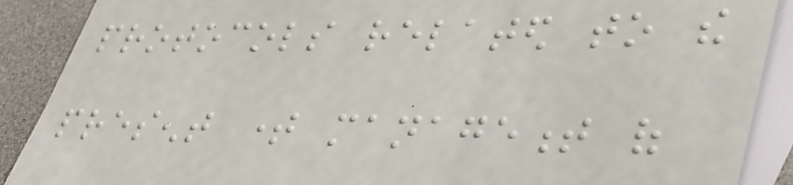protocols related to the
present time management of
